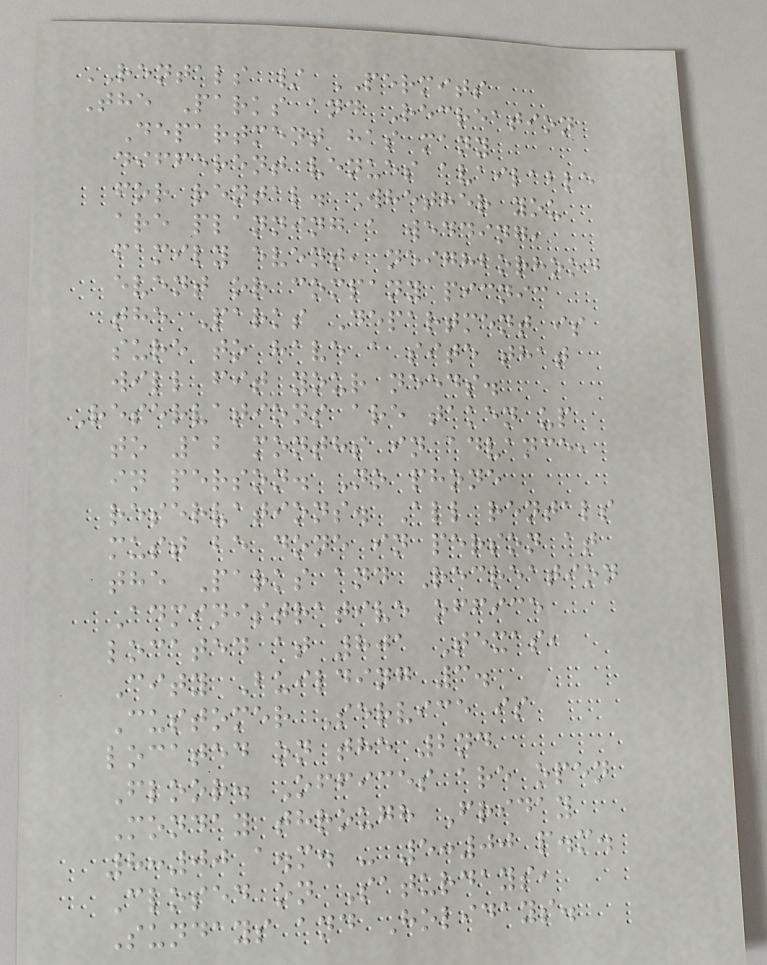RENTALS / PERMITS
The Parks and Recreation
Department has many
different venues available
for rental. Whether you
are planning a wedding,
family event, neighborhood
event or company picnic
the Parks Department is
sure to have a site that
will fit your needs.
Reservations are taken up
to 12 months in advance,
in person. No phone
reservations. All rentals
must be done in person at
the Parks and Recreation
Administrative office
located at 801 Texas,
City Building 3.
Customer Service is
located on the 2nd
Floor. Offices are open
Monday through Friday
8:00 a.m. - 5:00 p.m.
Closed on Saturdays,
Sundays and Holidays.
